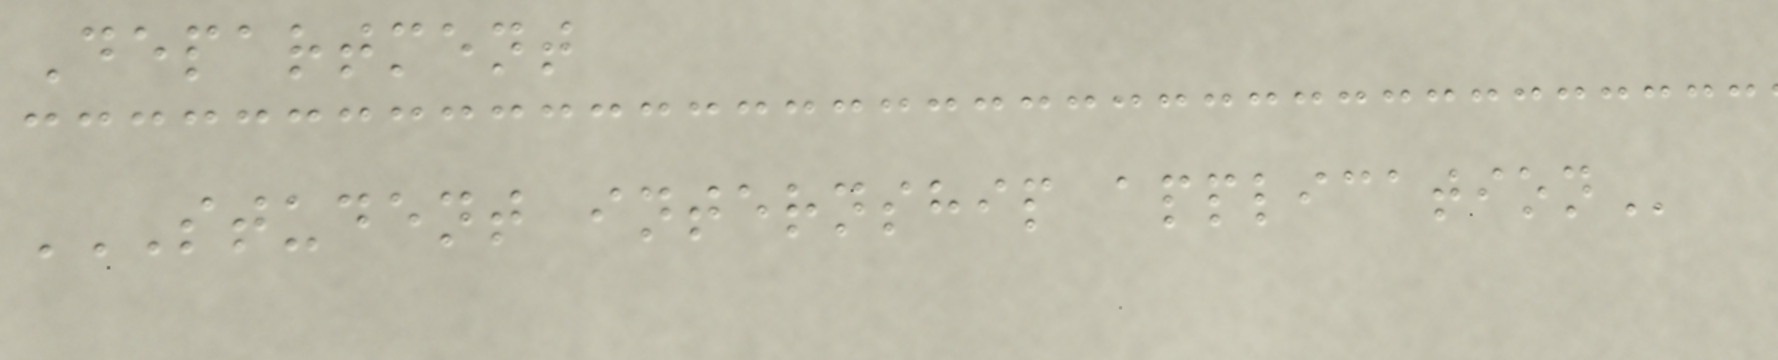Department
STUDENT INTERNSHIP APPLICATION
